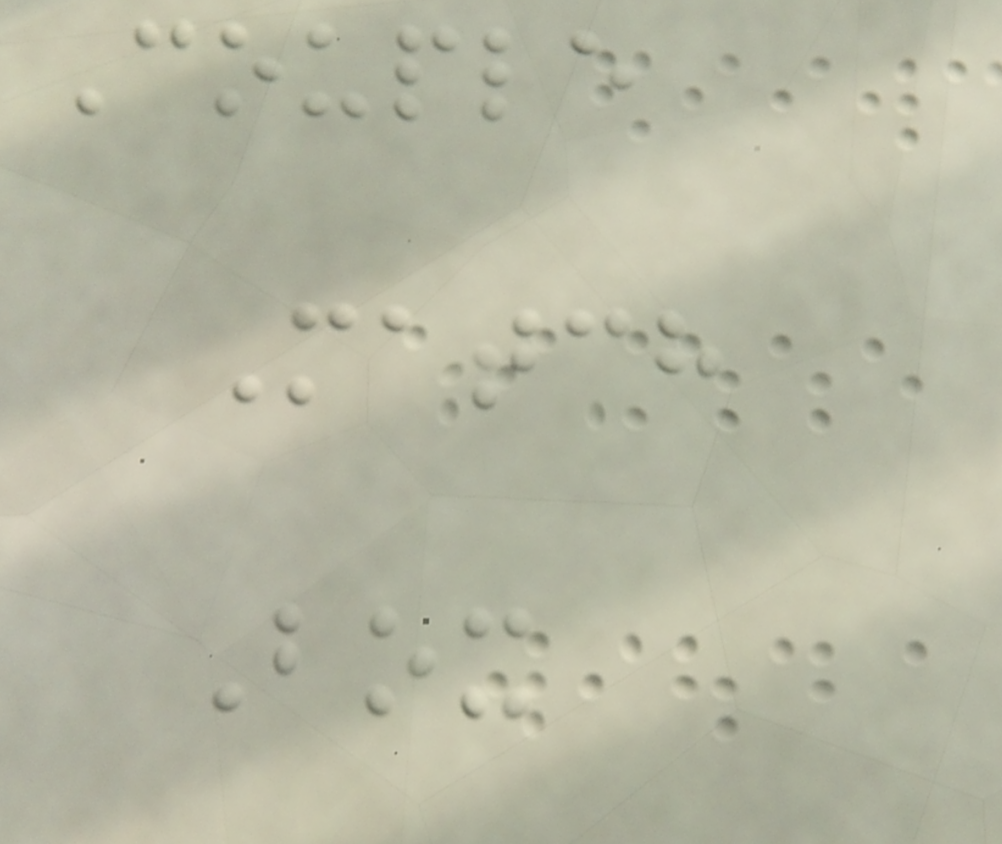Couple
Match
Box
